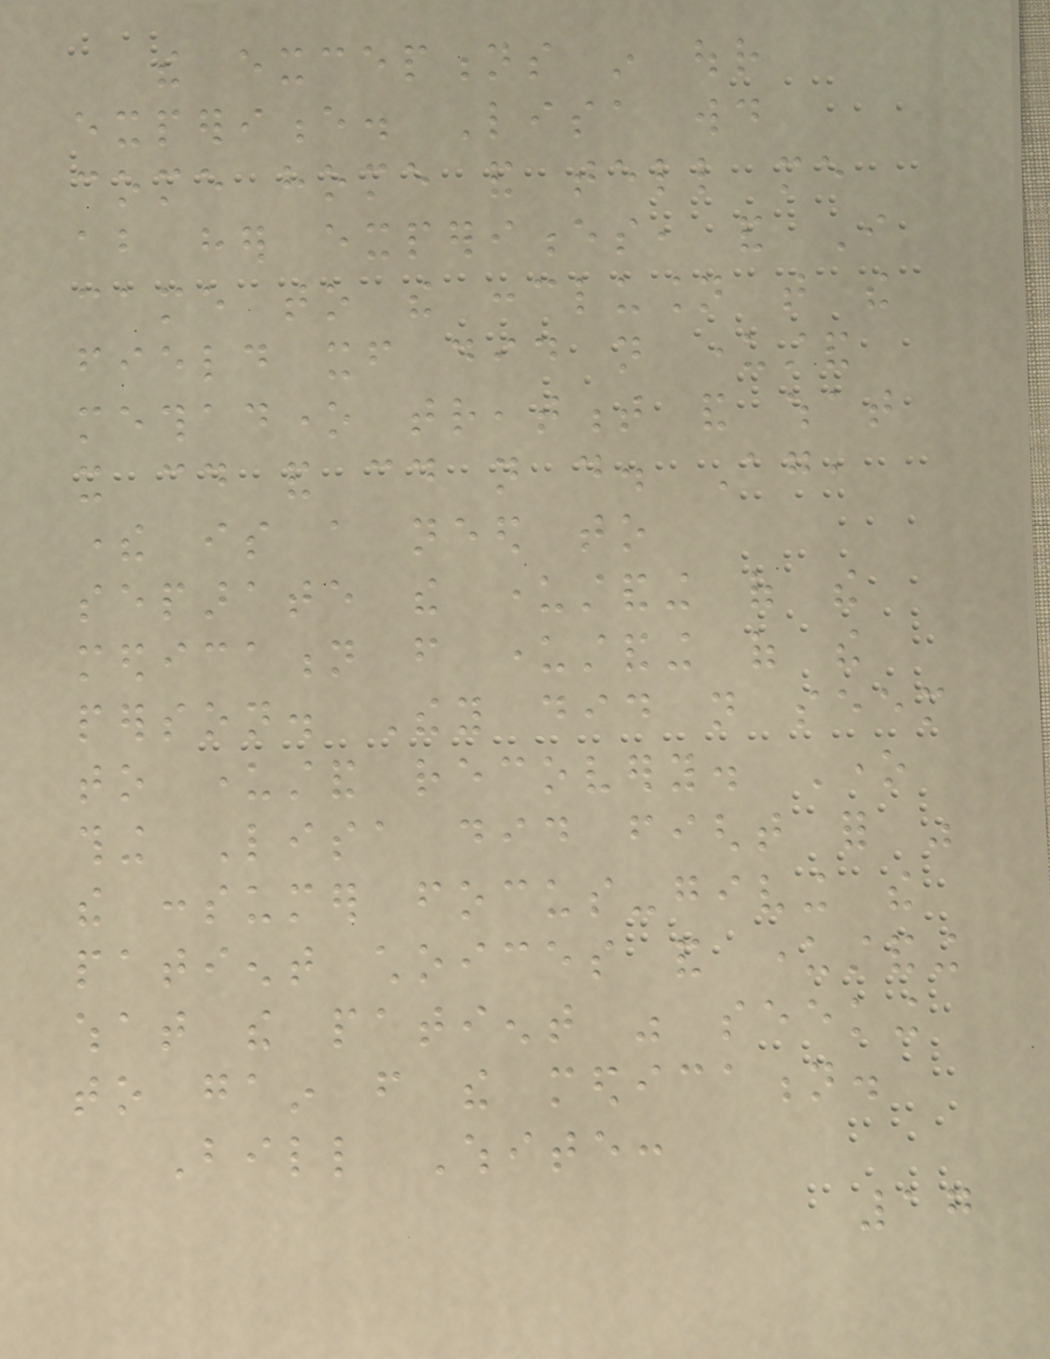the exceptions in our
experience. Lisa would
come home and tell me
about her experiences, and I
came to the conclusion that the
field itself did not understand
methadone treatment and what
it could and could not do. Again,
there is a need to
separate the understanding of the
medication from understanding of the
person. They did not seem
to understand recovery. One
thing Lisa did fight for was
the consumer focus-giving the
patient choices and understanding
what the patient was seeking
to gain from the medication.
Bill White:
17
